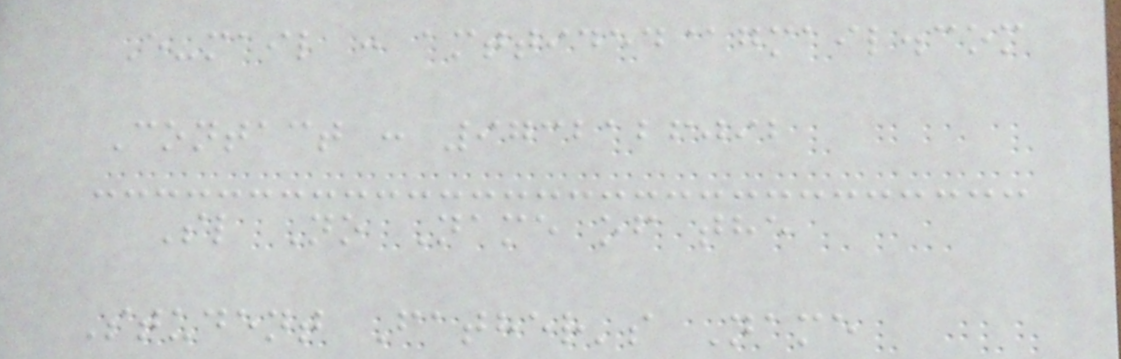E-mail : amttided@gmail.com
Contact : 9732126092
Sl No Name of the
Student Father's Name
